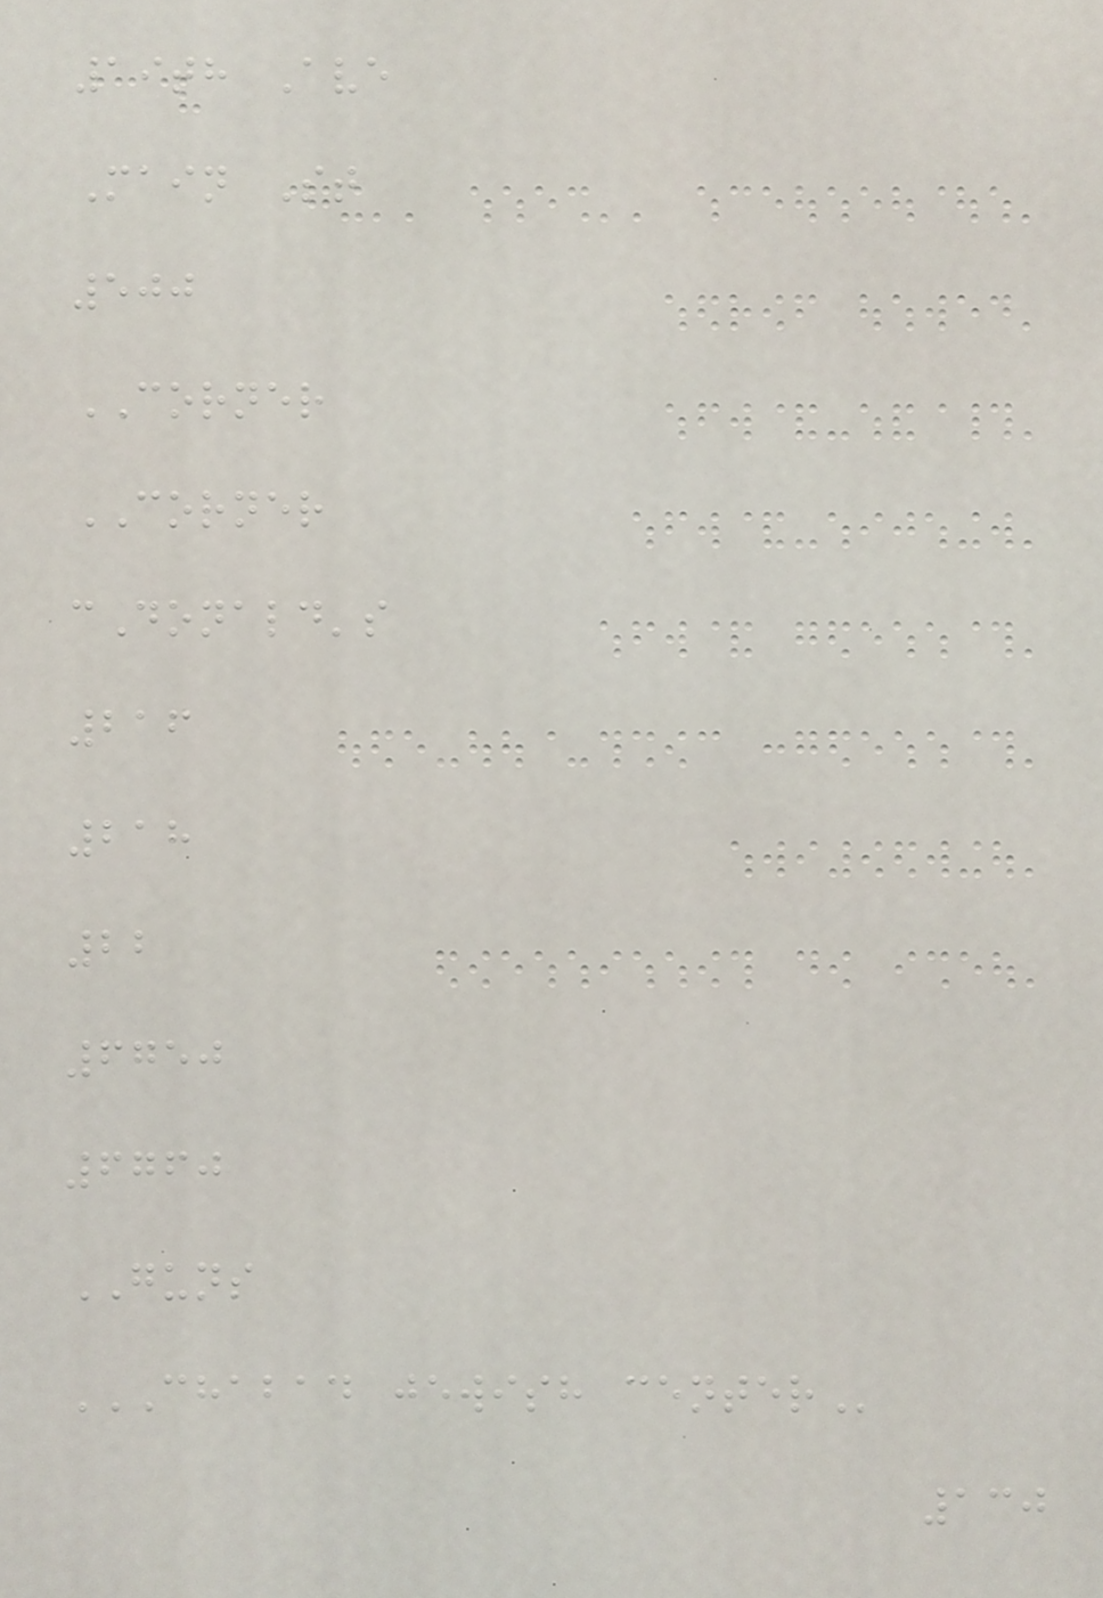19th Ave
Main St
500
CORNER
CORNER
cDonald's
216
218
22
6750
6760
GUNS
CHABAD JEWISH CENTER
130
